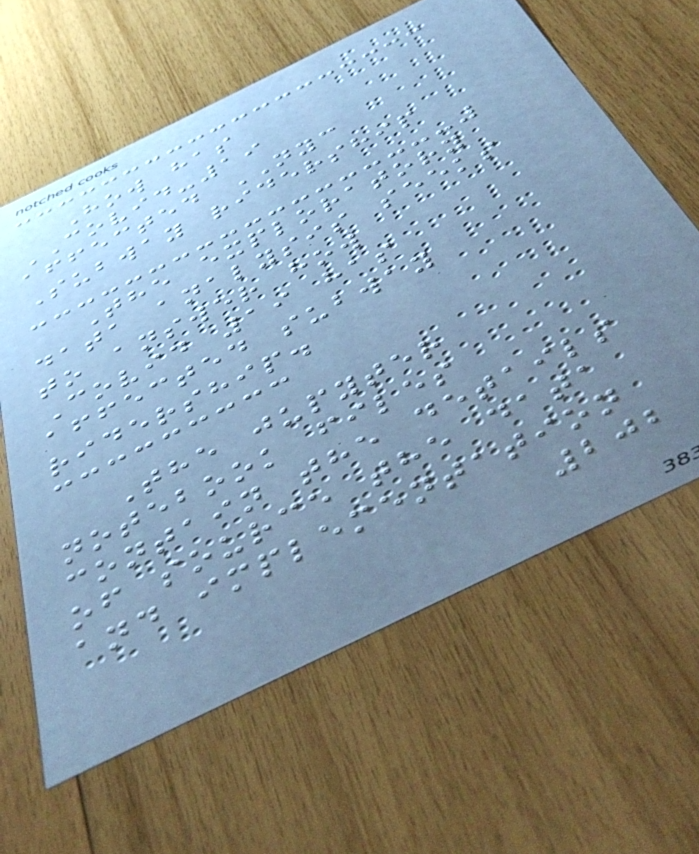How has
COVID-19
affected NYC
Subway ridership
The exploratory
data analysis seeks
to answer how
Covid 19 has
affected subway
ridership.
The jupyter
notebook files
contain the details
of source the data
and implementation
202
